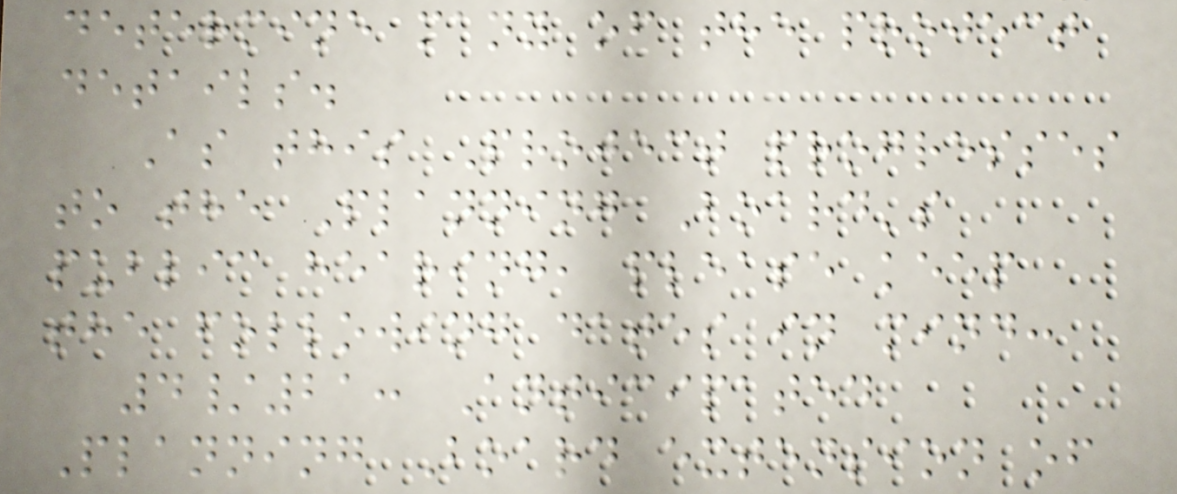determine many of the project
details.
As this Project progresses
to the Planning Board's
public hearing, please keep
the following dates in mind:
4/21: Anticipated
Planning Board extension of
